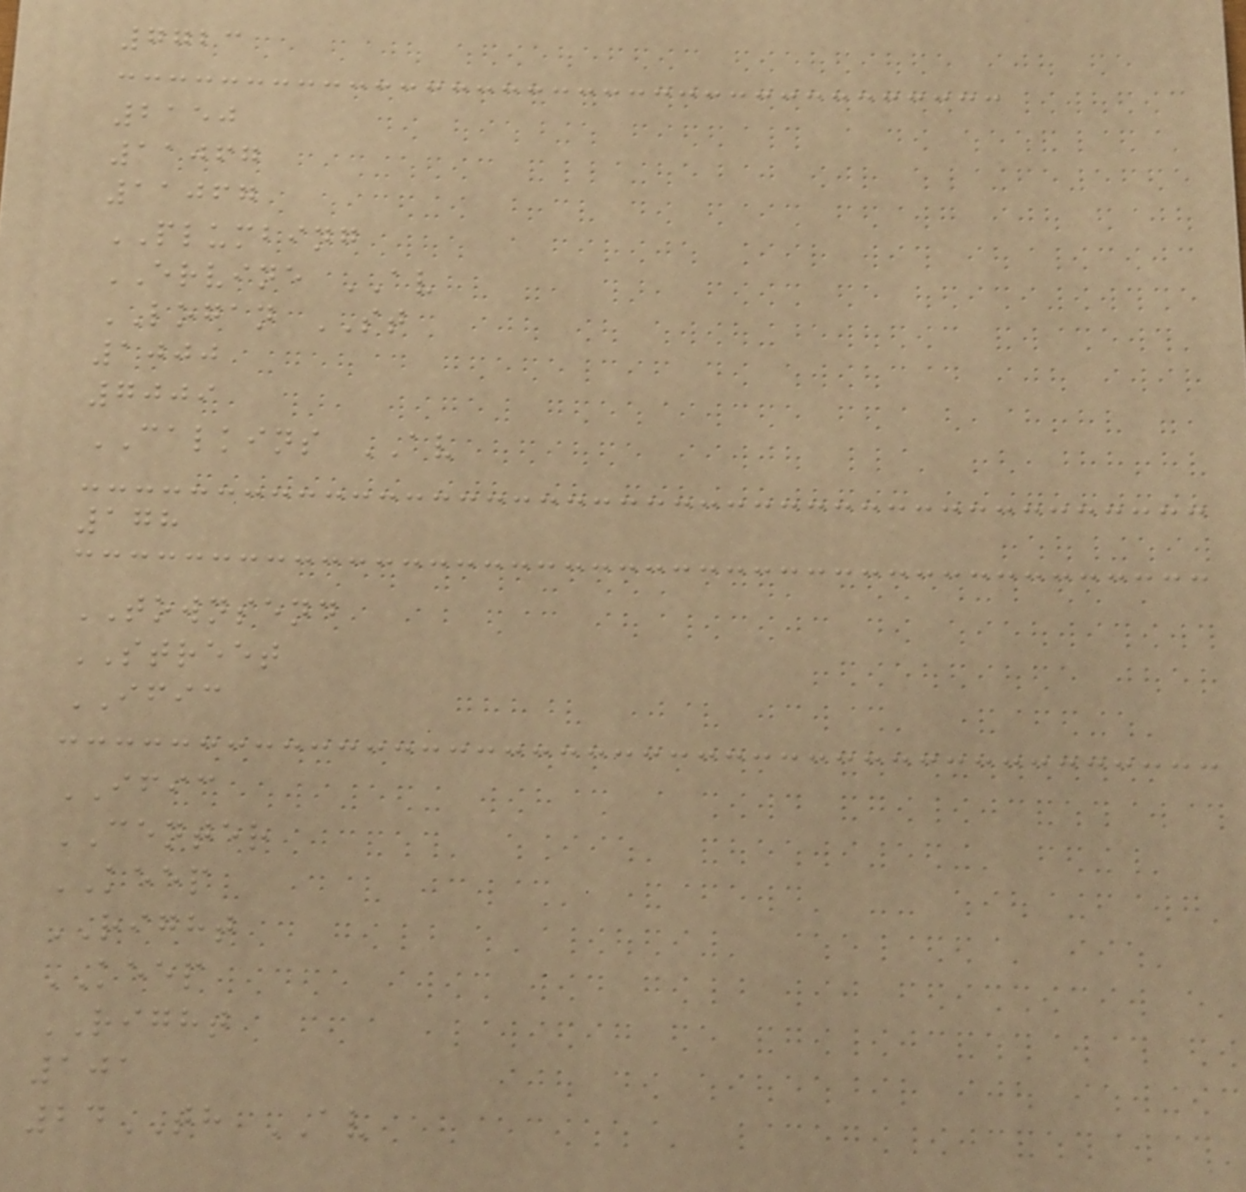7723
2150
11067
11067
PLUMBING
ERVINE AV
LOGAN ST
1000
7009
CALKINS AV
178
TOWNSEND
STREET
IFIC
IFIC
CENTER
KEEP
RIGHT
KEEP
RIGHT
101
24TH AV
